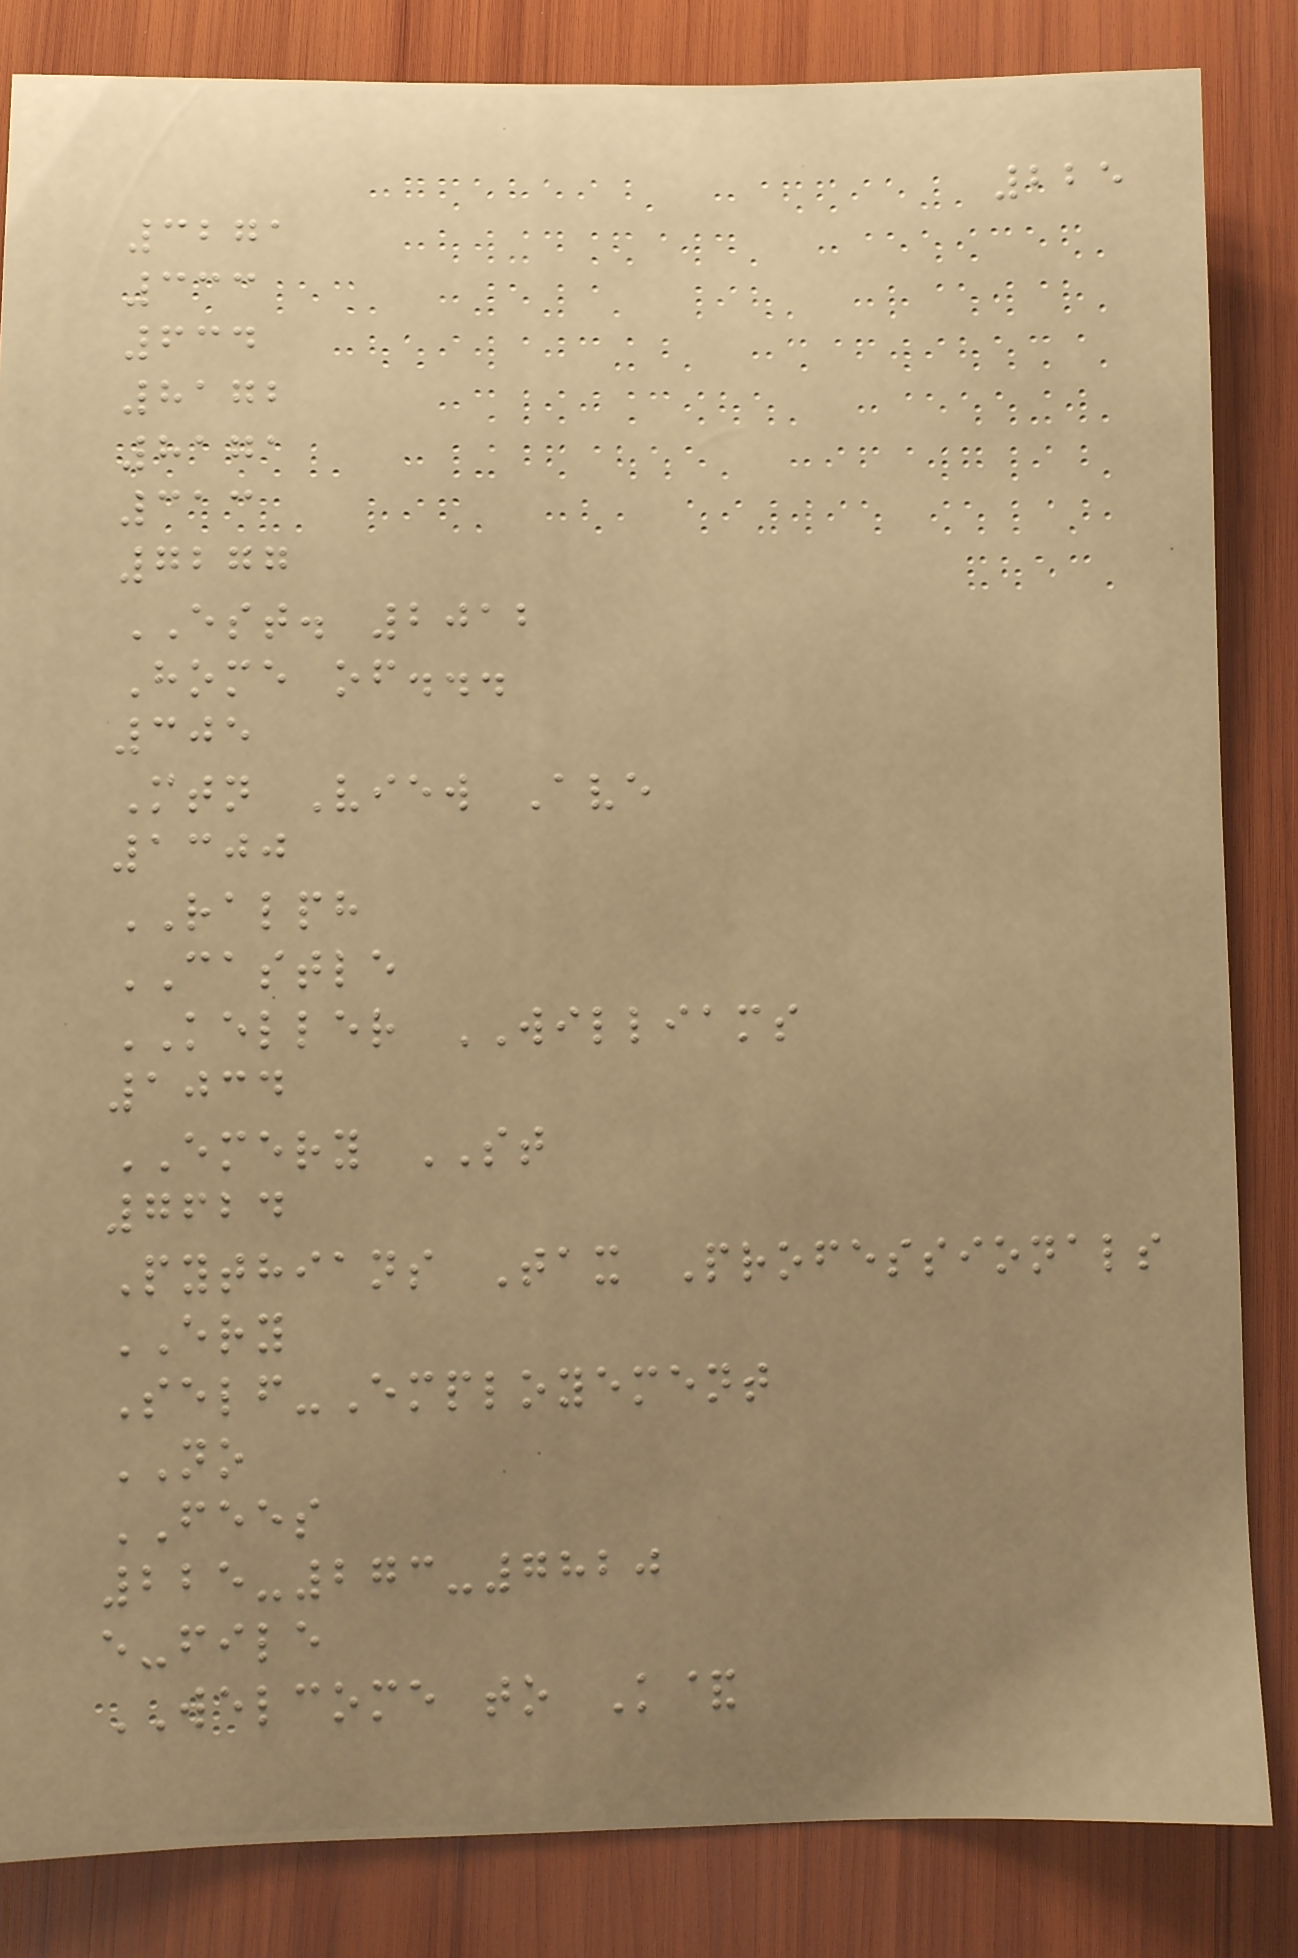225
3271
333
634
8172
8171
313
7277
EST. 2012
Home of...
305
Mtn View Ave
1300
RALPH
CASTLE
KELLER WILLIAMS
1034
EMERY ST
7624
Pythians Tax Professionals
ERY
Self-Employement
NO
FEES
225-273-7820
e-file
WELCOME to K&
